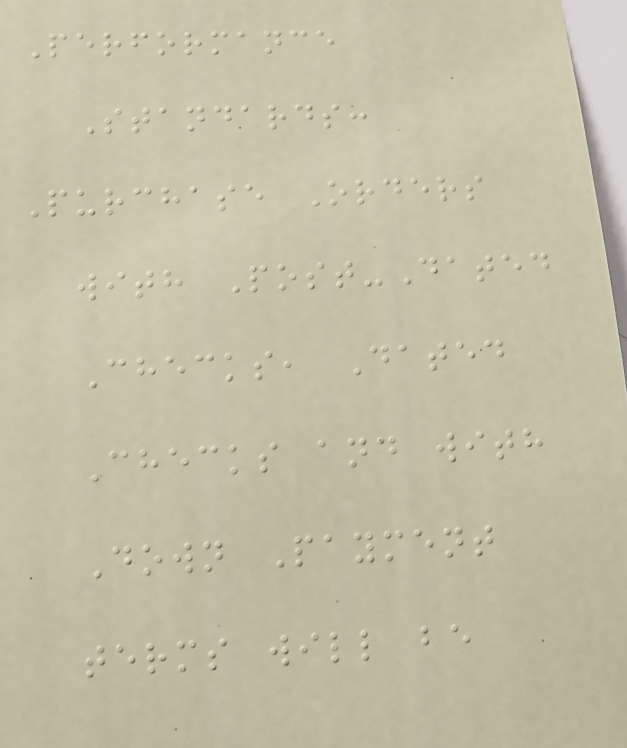Performance
Standards:
Purchase Orders
with Post-Dated
Checks, Dated
Checks and with
Down Payment
terms will be
